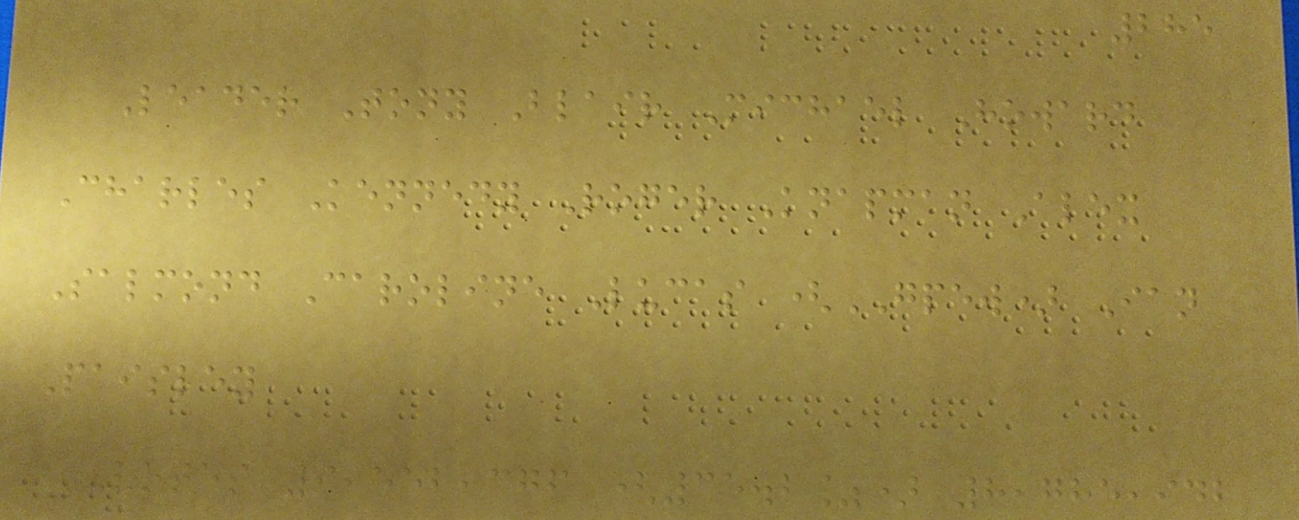285
Leader Tony Blair Michael Howard
Charles Kennedy Roger Knapman Alex
Salmond Caroline Lucas (GPEW) Ian
Paisley
Votes 9,552,376 (35.2%) 8,785,942
